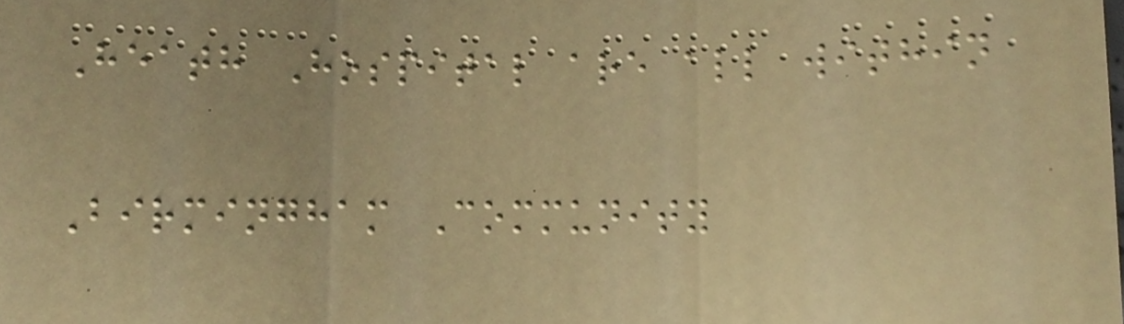Heath Hospital are all within
Birmingham Community
